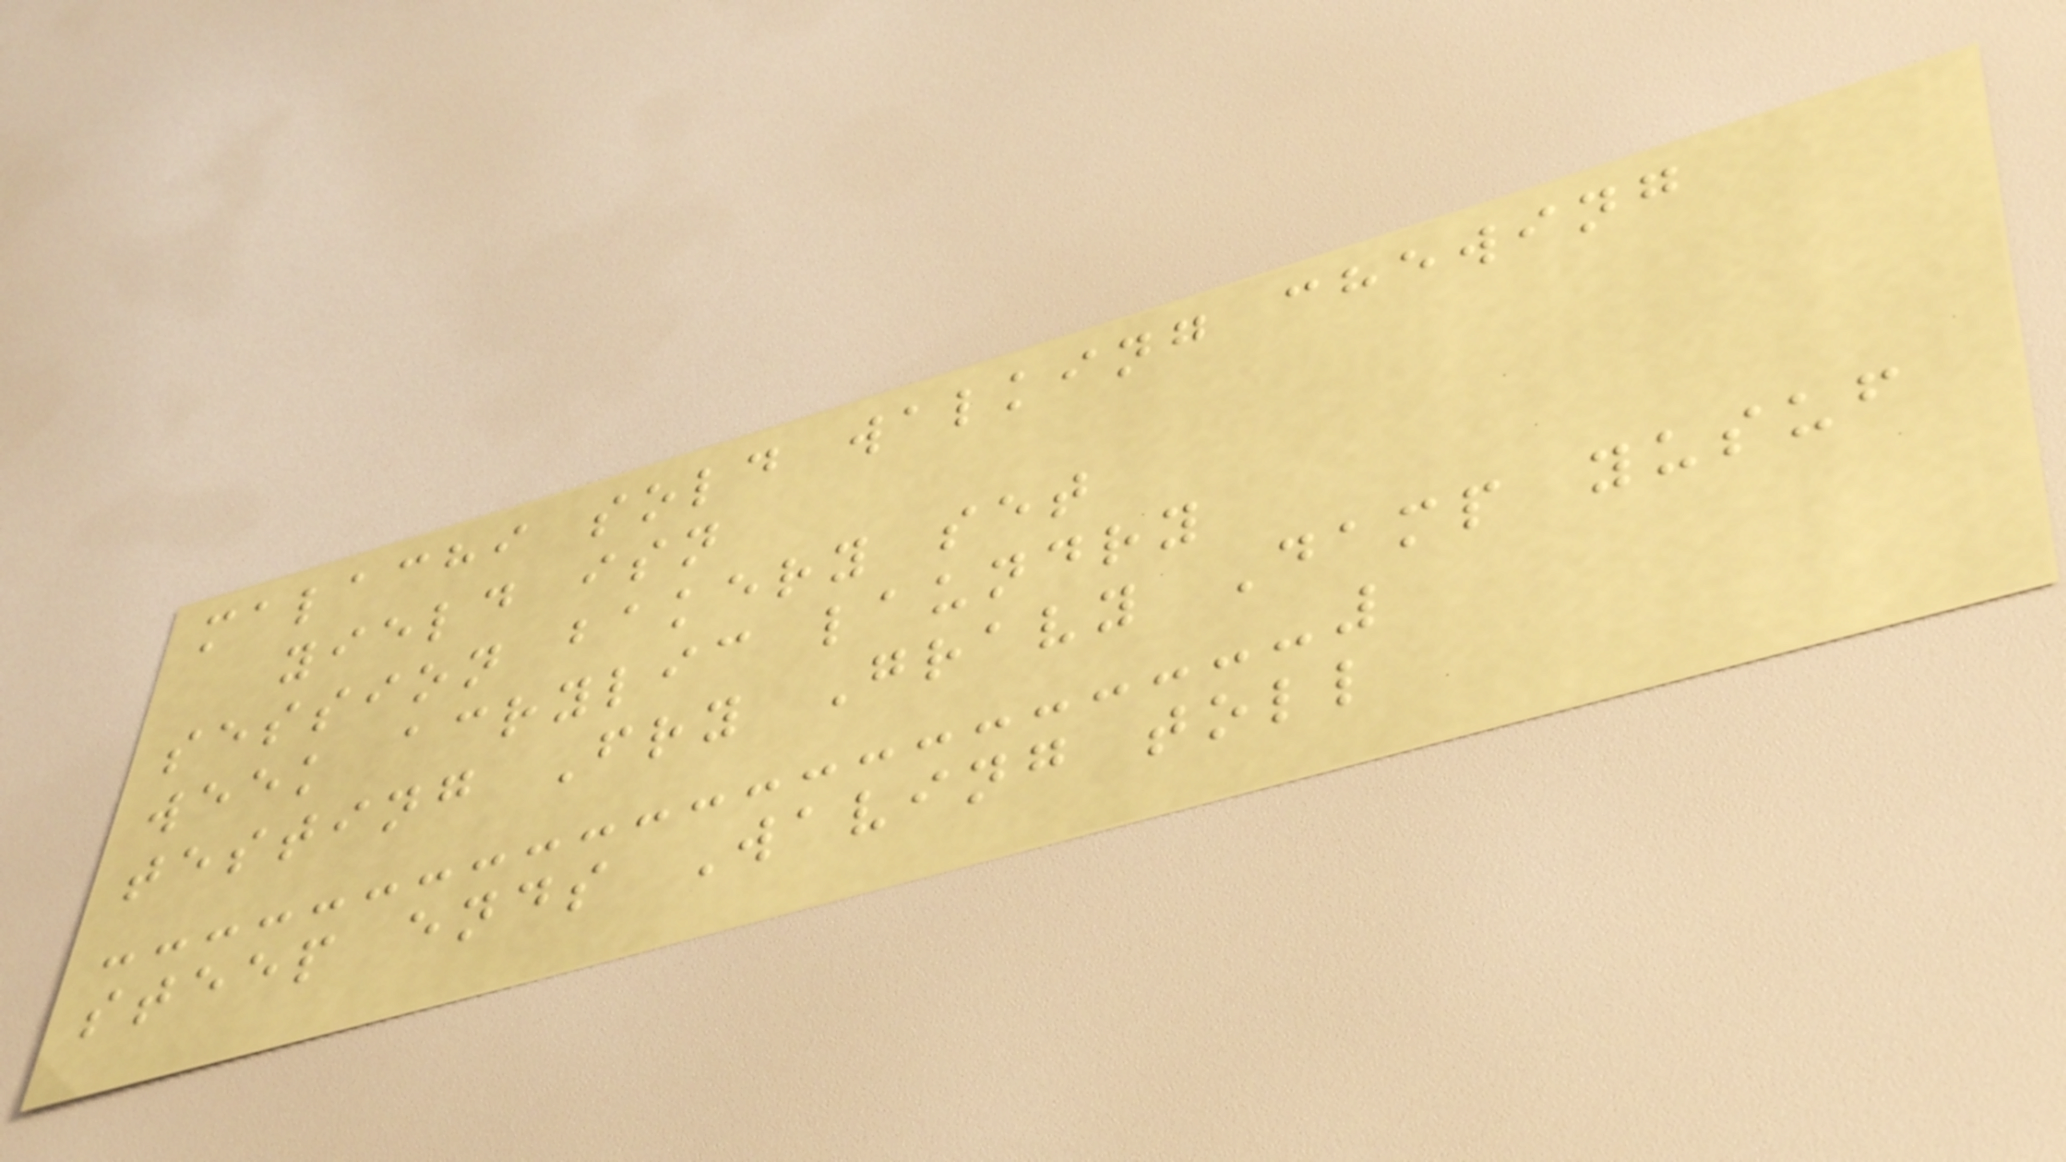malachi sold walking chewing
yield isn
session bakery set
week acrylic laundry
testing Fry Gravy Damp yusuf
steep ends Waving toll
